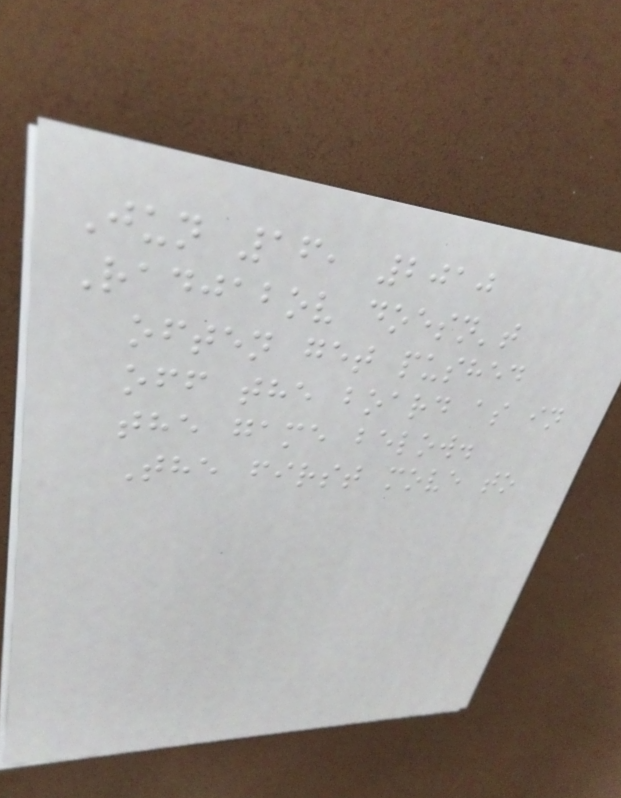Jun 16, 2010
Radjabov doesn't
often get pushed
off the board as in
the game below.
The first move to
